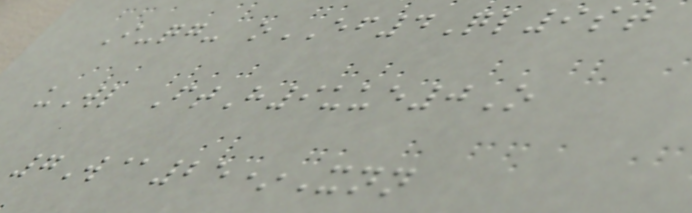I-qg- oEF4Ql9st
uWl FtH9uue0O
7W@25*Xnn
